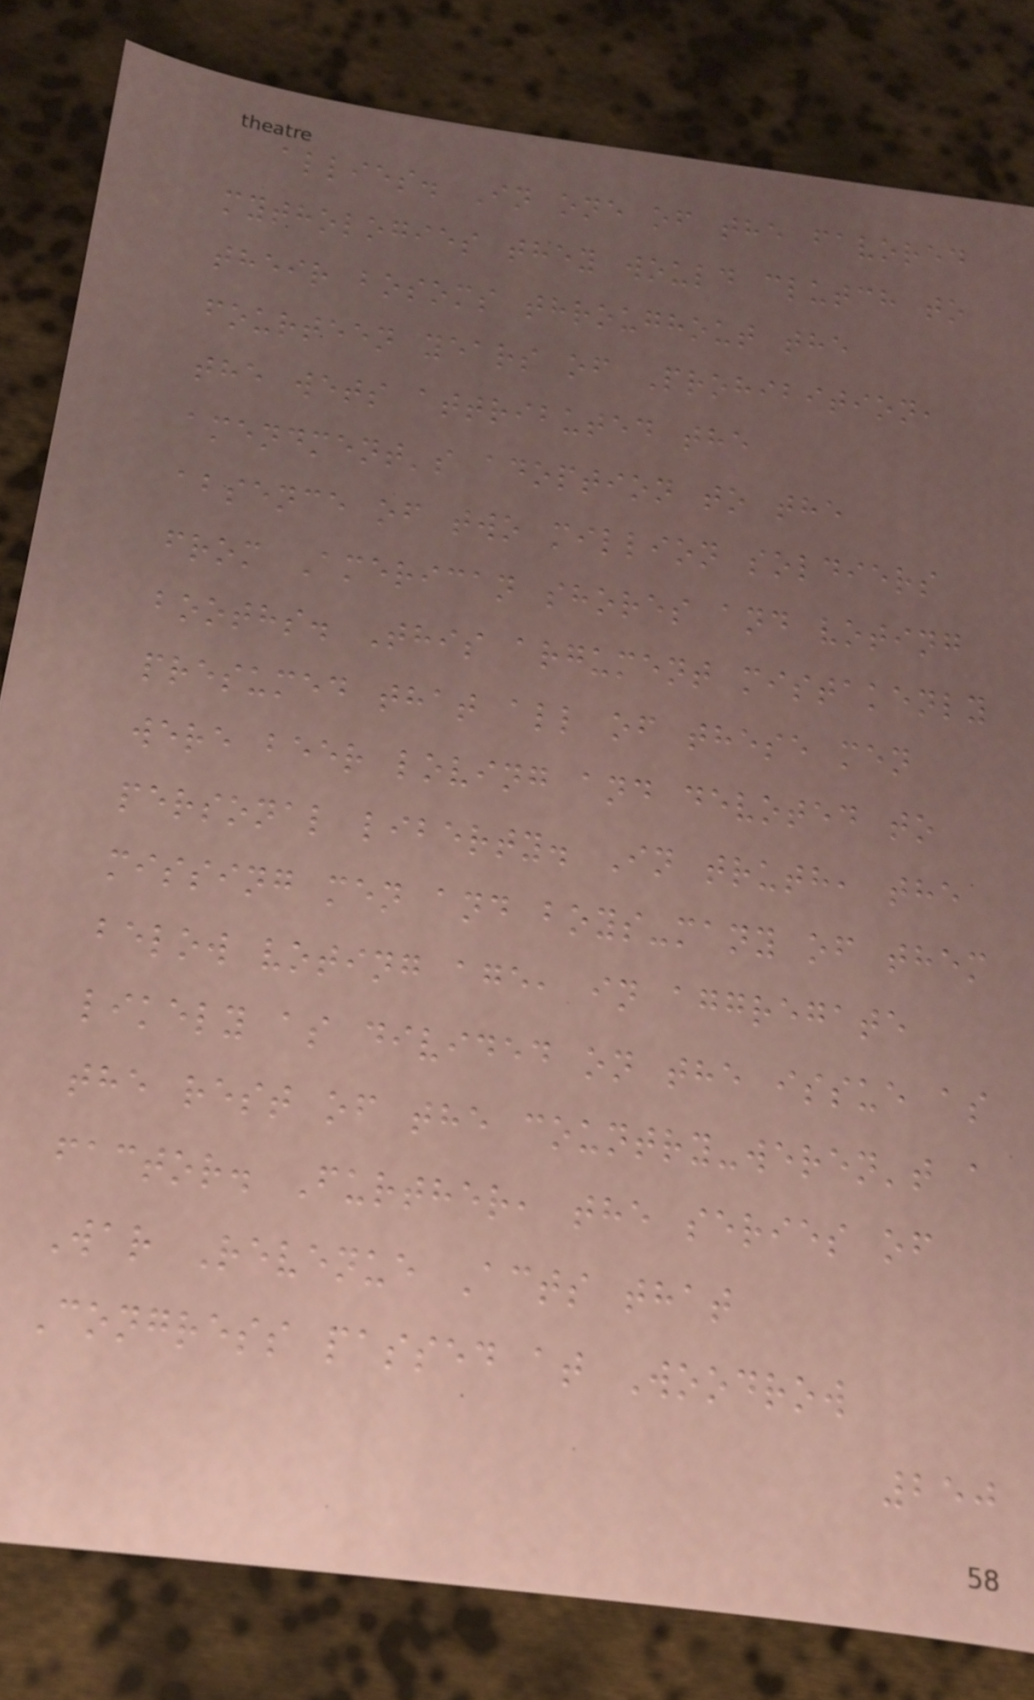allies. In one of the favored
mythologies they would clutch to
their bosoms throughout the
fourteen years of Prohibition,
the wets attributed the
amendment's adoption to the
absence of two million soldiers
from American shores and voting
booths. This argument mistakenly
presumed that all of these men
were beer loving and devoted to
personal liberty. In truth, the
missing men and boys-many of them
below voting age, in aggregate
likely as divided on the issue as
the rest of the country-weren't a
factor. Further, the series of
War Revenue Acts that
Congress passed at Woodrow
250
